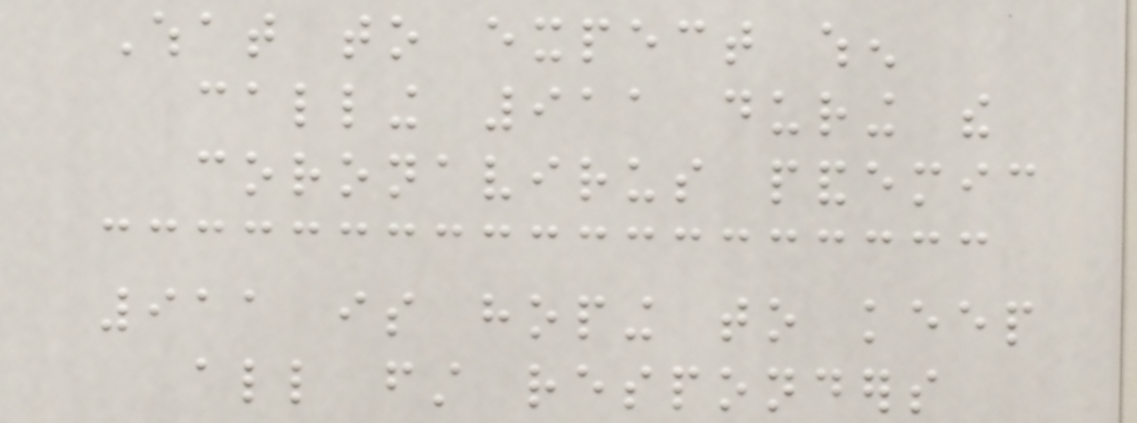What to expect when
calling 911 during the
coronavirus pandemic
911 is hoping to keep
all first responders
